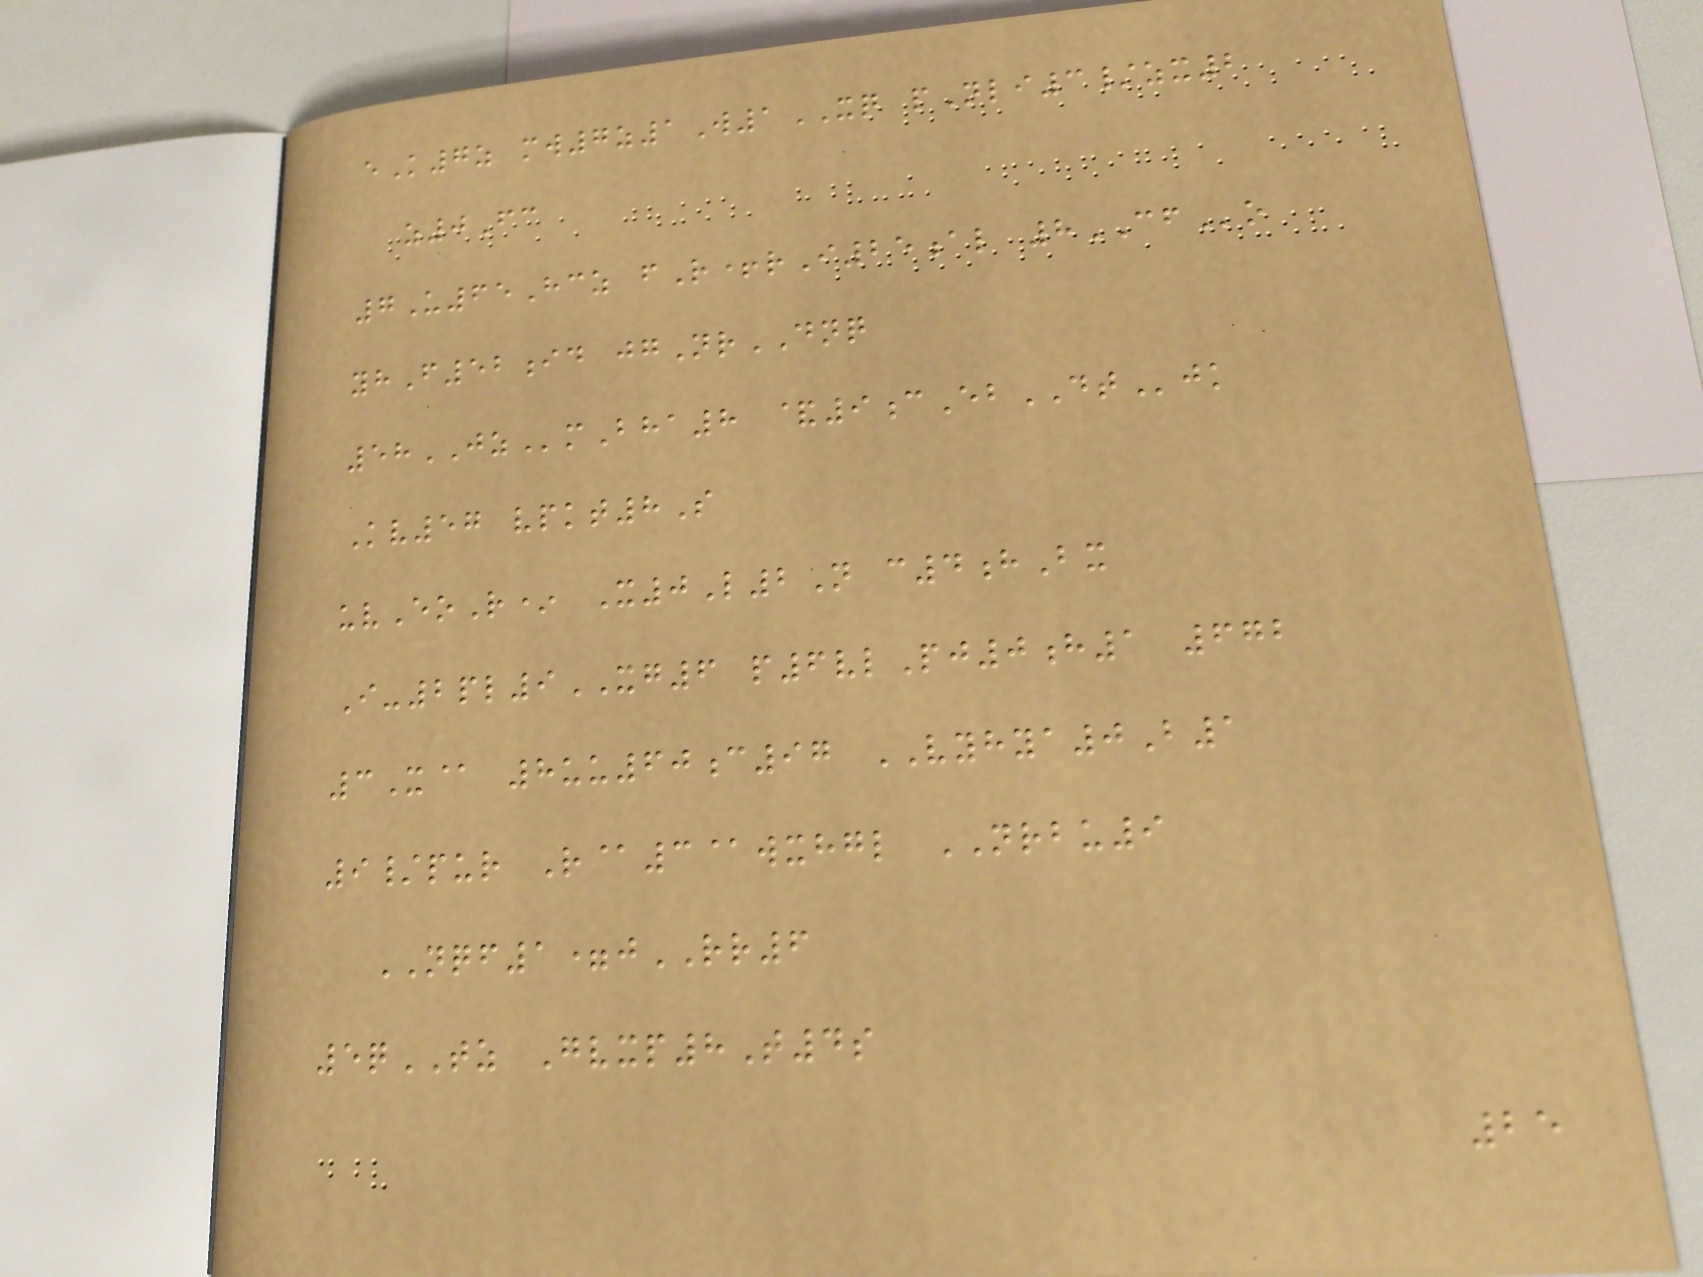eK7z mw7z1W1XQ pNli3/zx2
z0Fc
7U65Hcz fR+rI25al 8CFo
yhF52id jgNrDNQ
58JZmBha8 &9cEbDTjk
Kv57 vpkt8S
uvEoR* X0L2N c4hBx
I-2pl9XG6 p6vlPj0h1 672
3X@ 8uu60c97 VYHYA0B1
9/pur R@3@wxhgl NRBU9
NQF1=jRR6
5qTZ Gvxp8T4s
25
